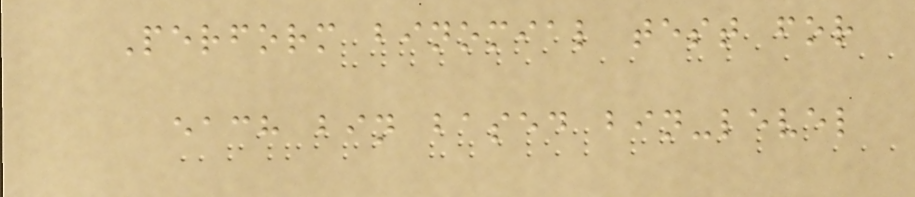Perform binomial test for
each bin based bin-level
